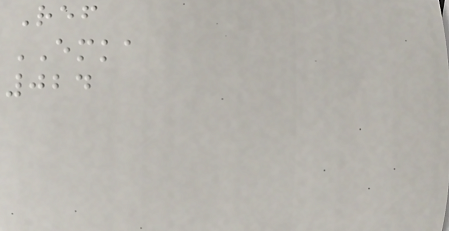Ref
EMKA
024
